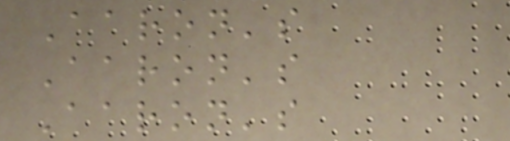Aaron's
Aaron's
Aaron's
